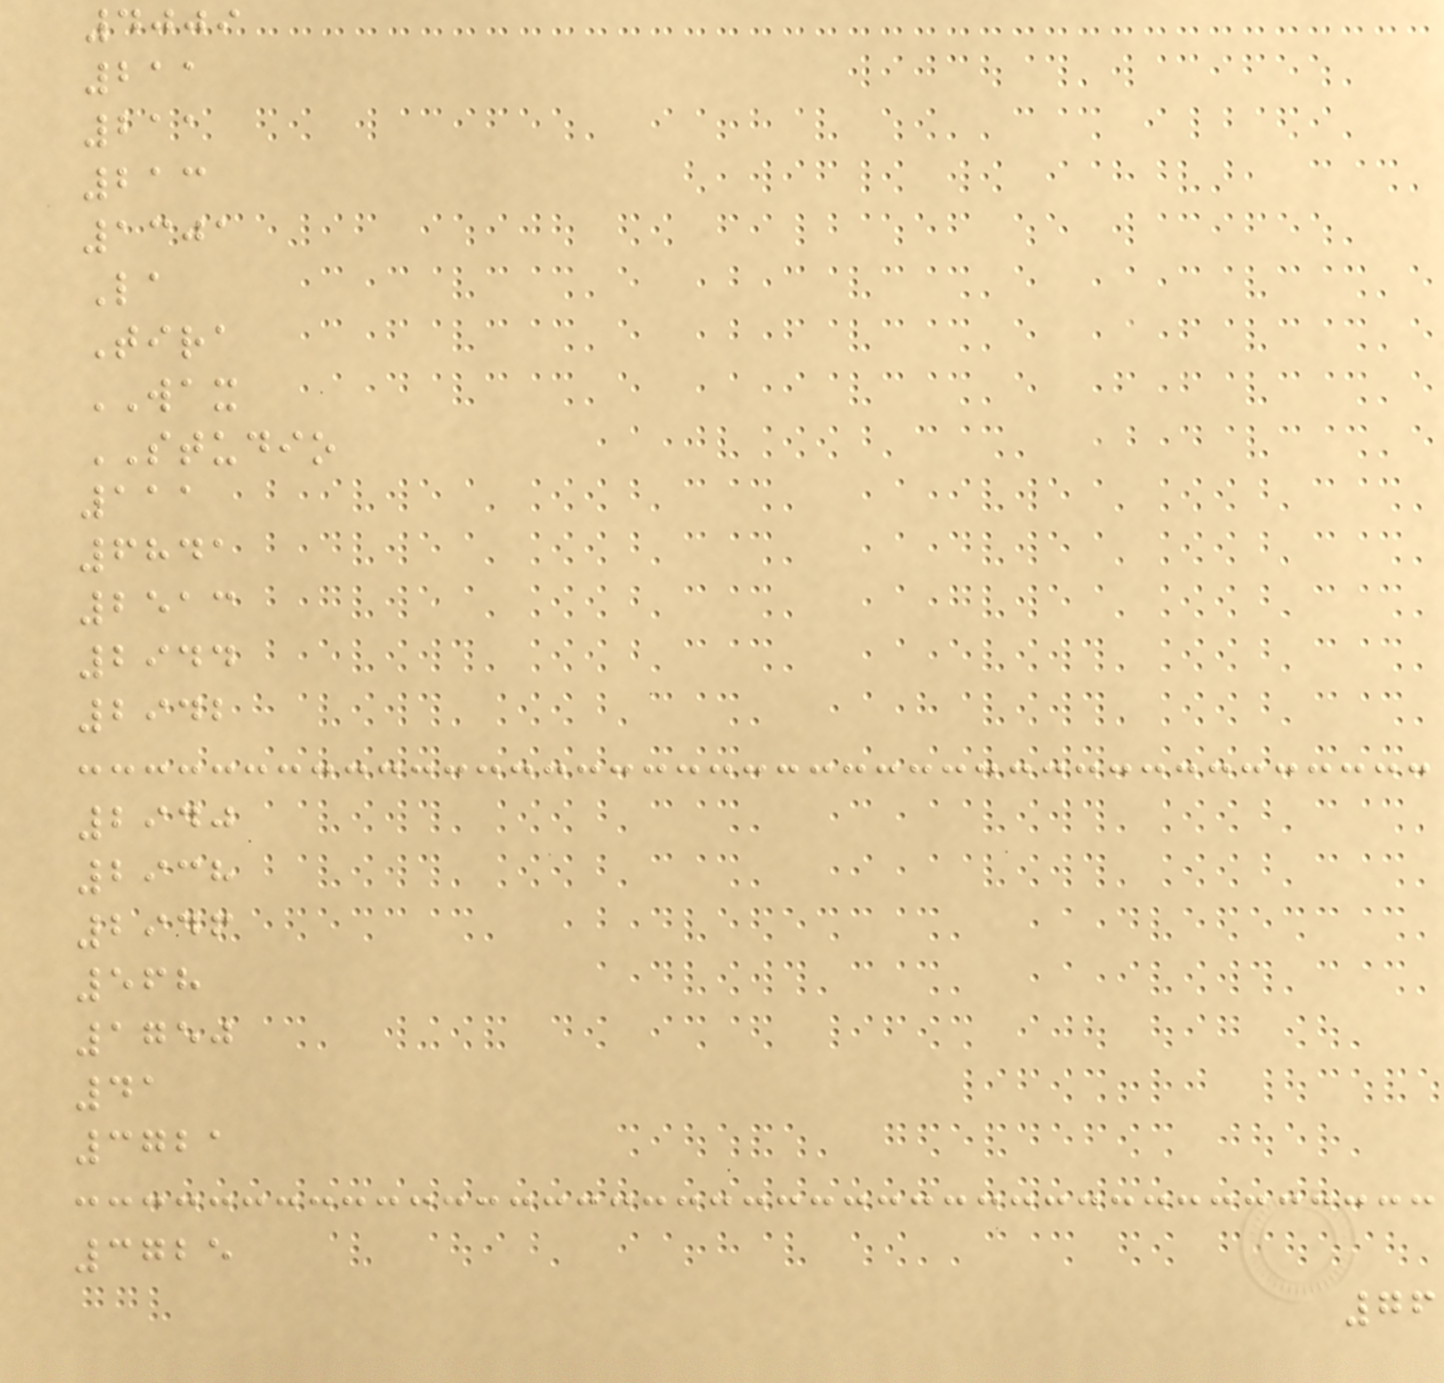4009
211
211
213
1301
La
Tira
WAX
STUDIO
111
6841
2513
2944
2942
2940
2938
2946
568
1750
41
3721
3725
76
